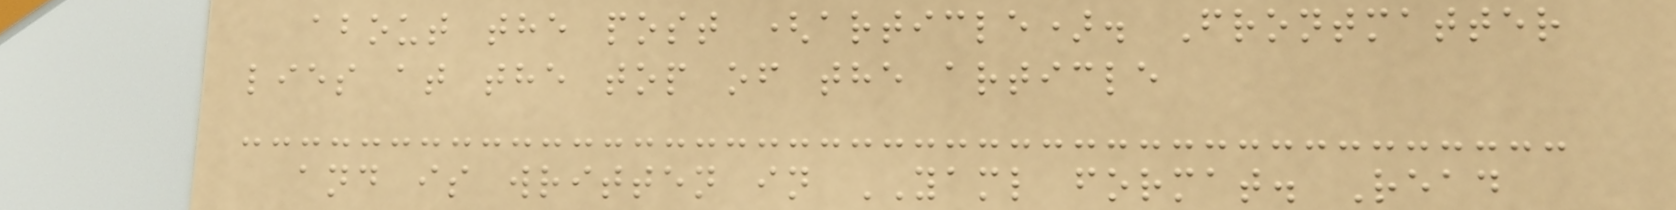about the post (article). Frontmatter
lies at the top of the article
and is written in YAML format. Read
